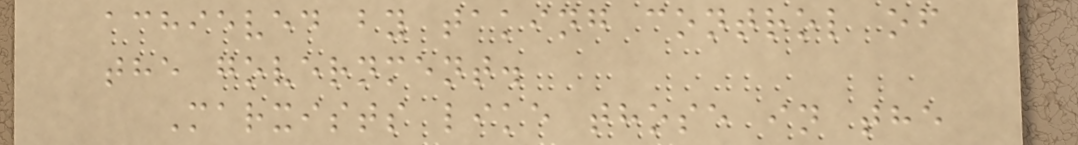achieved by taking control of
the government.
Marxists like those in the
